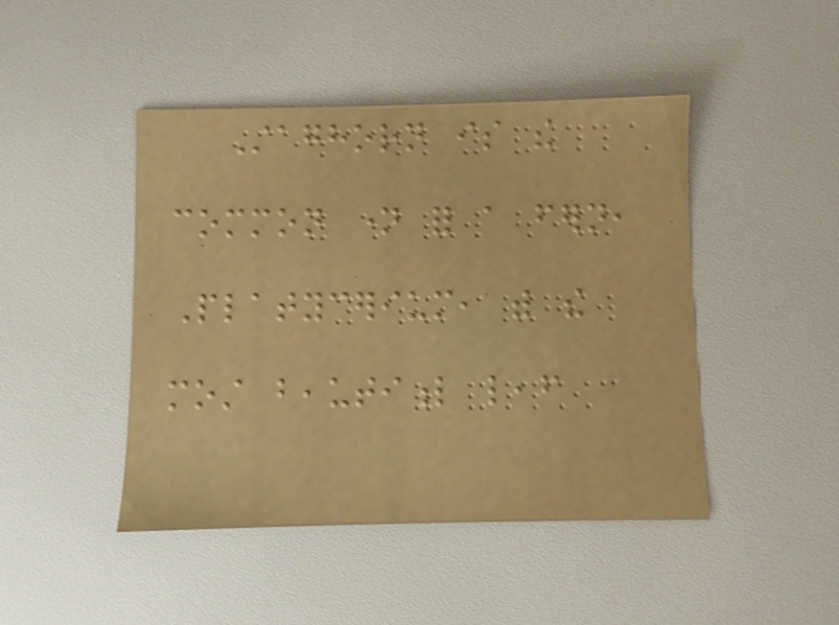Staghorn is the
common name for a fern,
Platycerium, with the
most beautiful leaf
